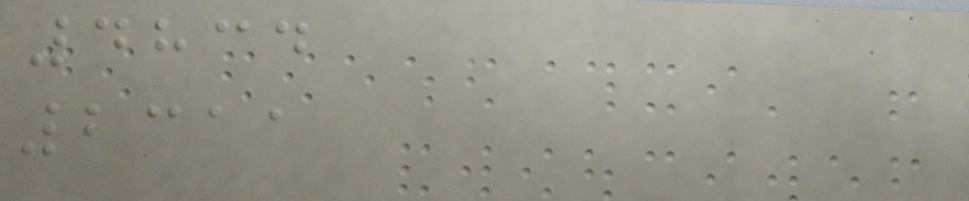4834
2311
